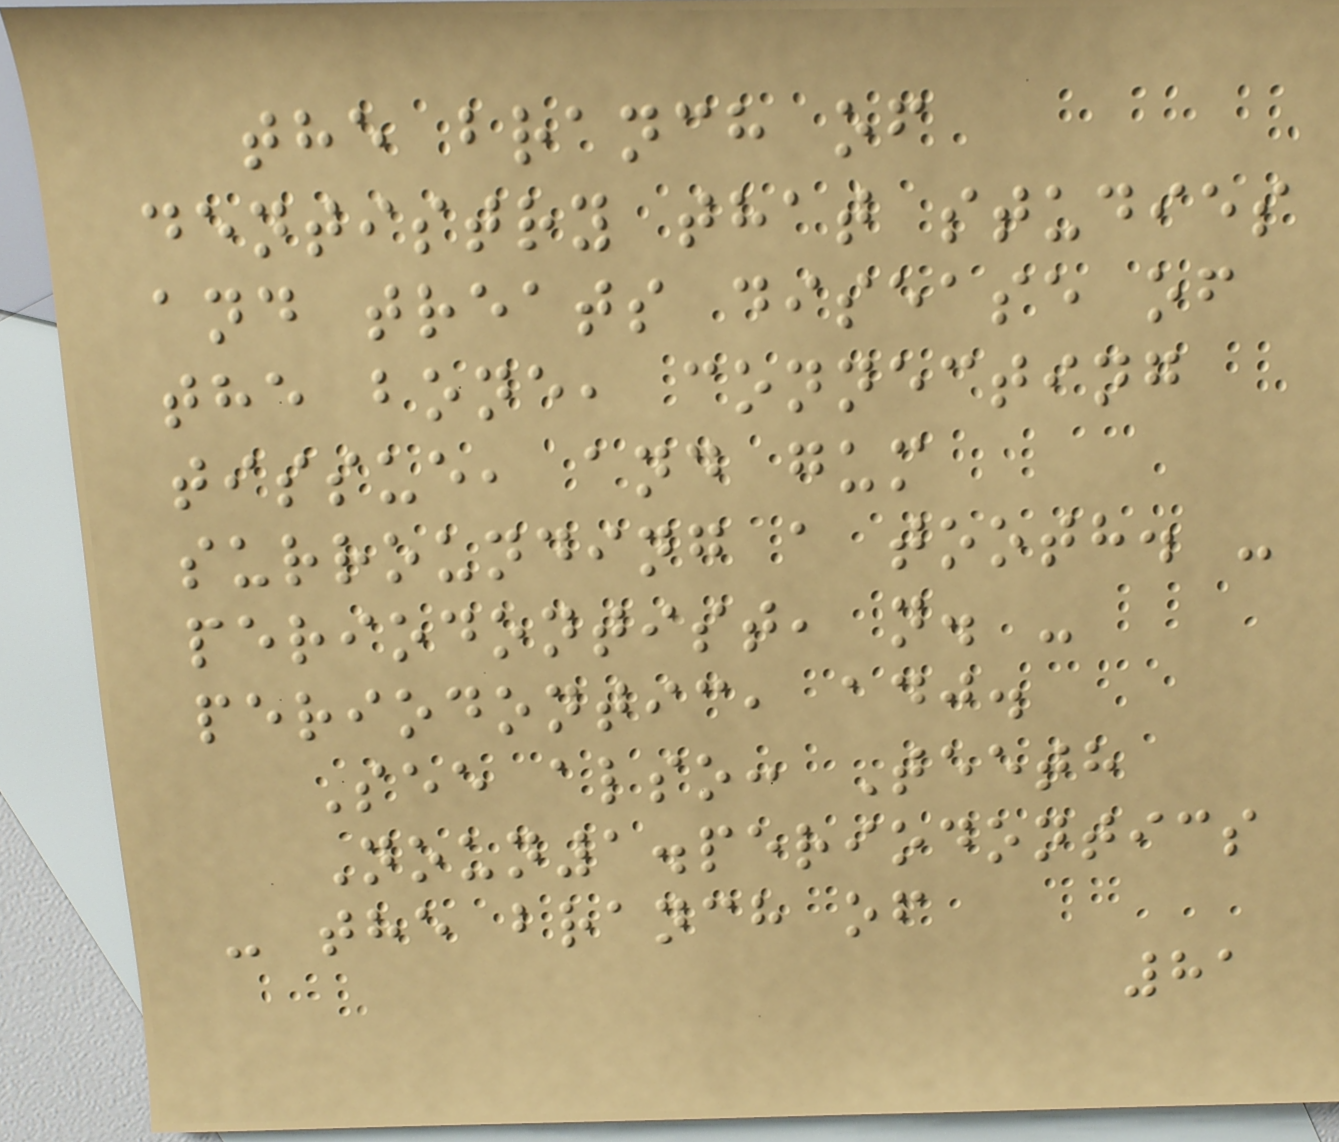the branch of
dentistry that studies
and treats disease of
the bone, connecting
tissue, and gum
surrounding a tooth. -
periodontist, n. -
periodontic, adj.
See also: Teeth
Noun1.periodontics
- the branch of
81
